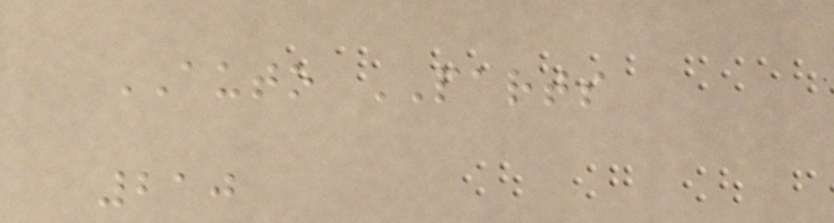AUTO PARTS
210
